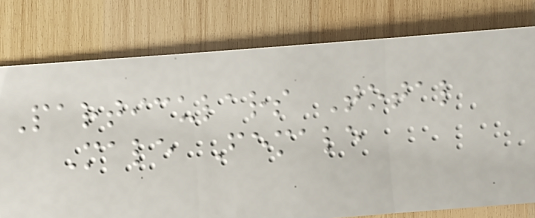Particulars Total
Male Female
